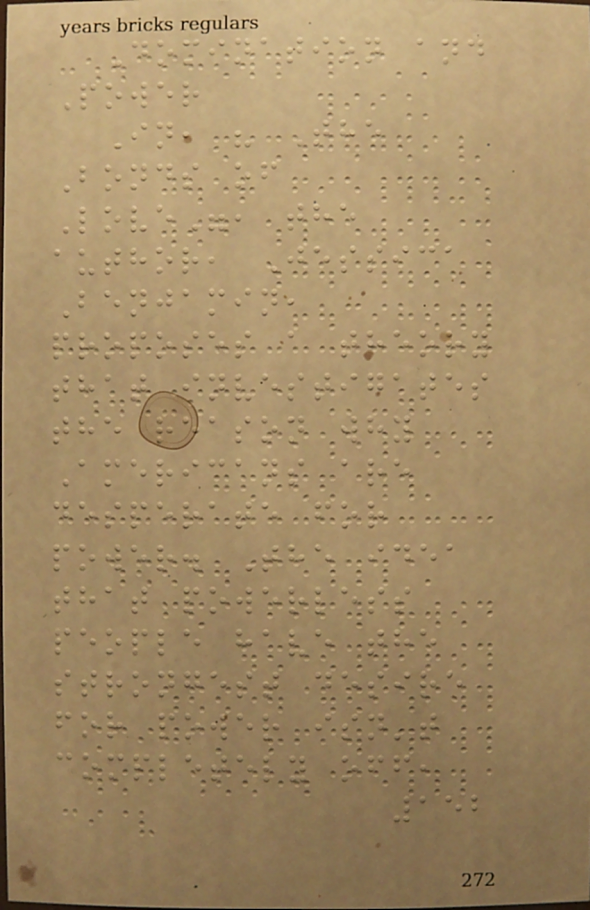Domination and
Power
In, " The
Bonds of
Love", the
author, Jessica
Benjamin,
proposes a theory
that investigates
the reason why
Americans are
desperate for
power. The idea
that powerless
people have the
strongest desire
for power isn't
completely off,
152
